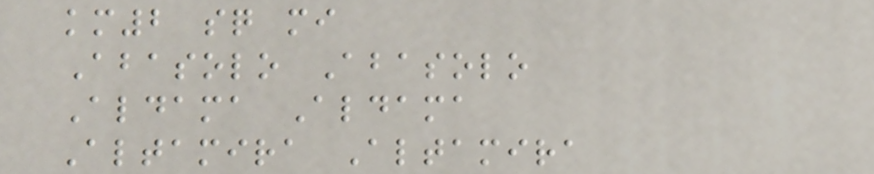km2 sq mi
Abasolo Abasolo
Aldama Aldama
Altamira Altamira
